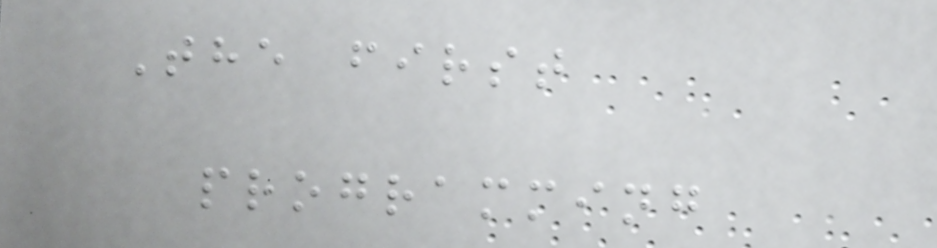The first
programming
